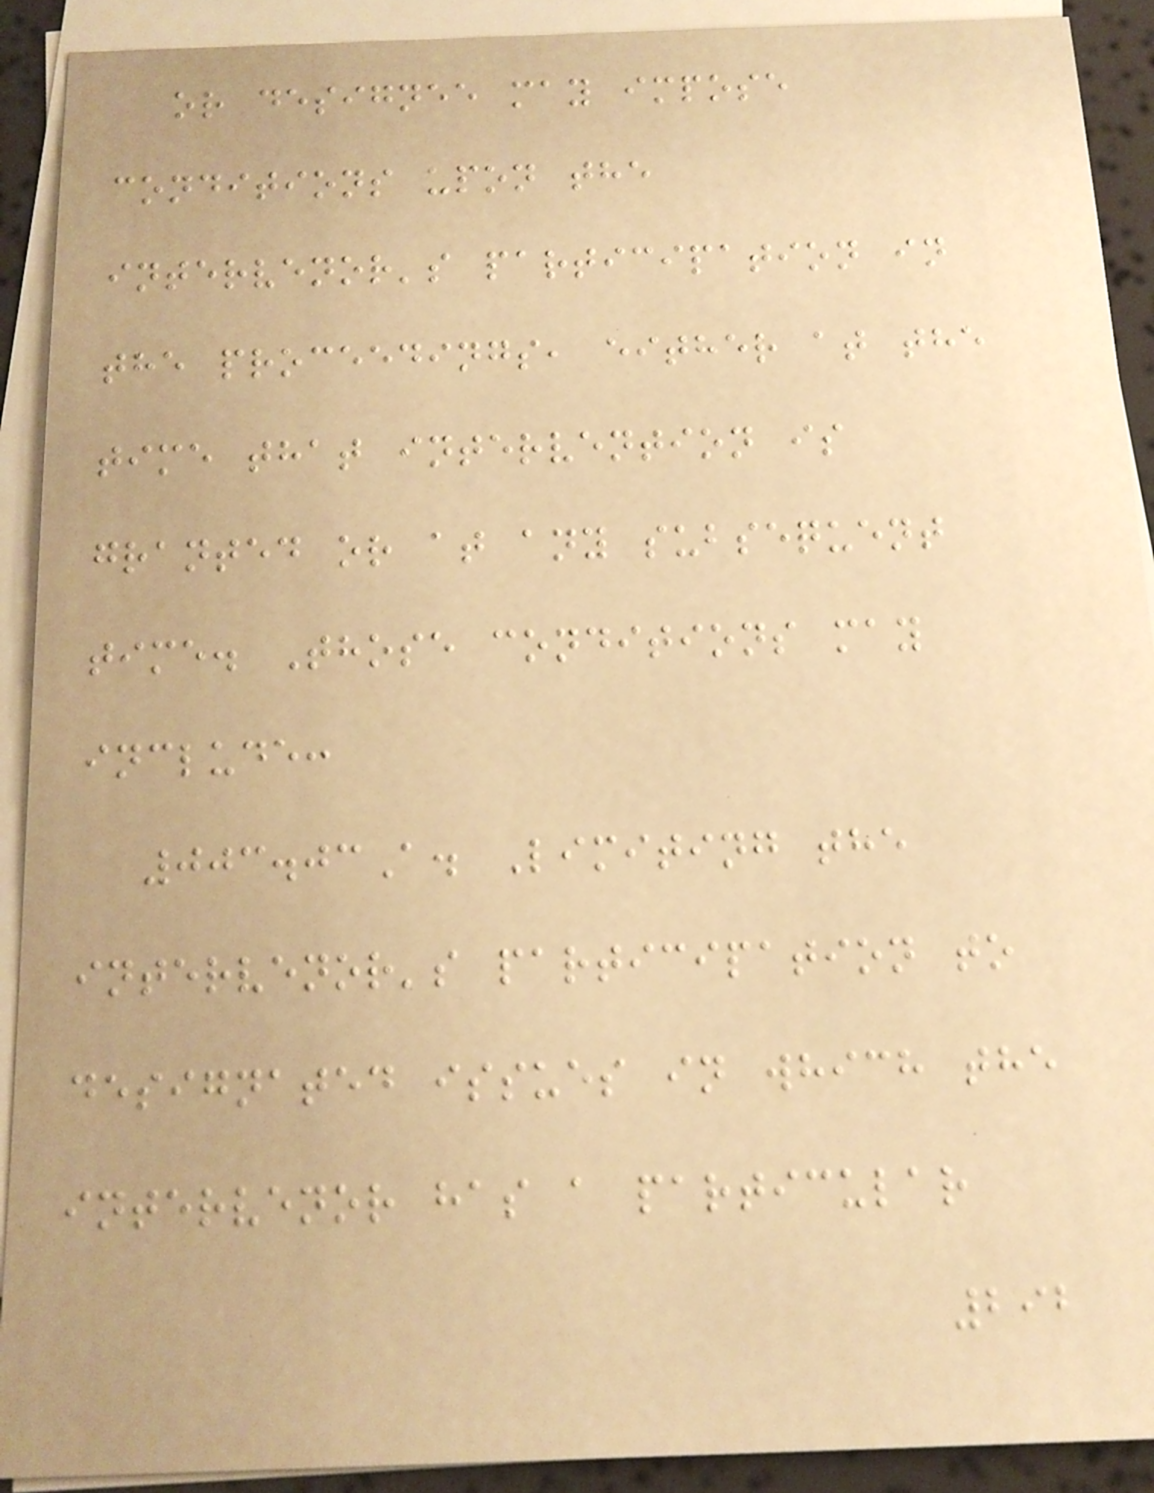or designee may impose
conditions upon the
intervenor's participation in
the proceedings, either at the
time that intervention is
granted or at any subsequent
time. Those conditions may
include:
003.03A. Limiting the
intervenor's participation to
designated issues in which the
intervenor has a particular
292
